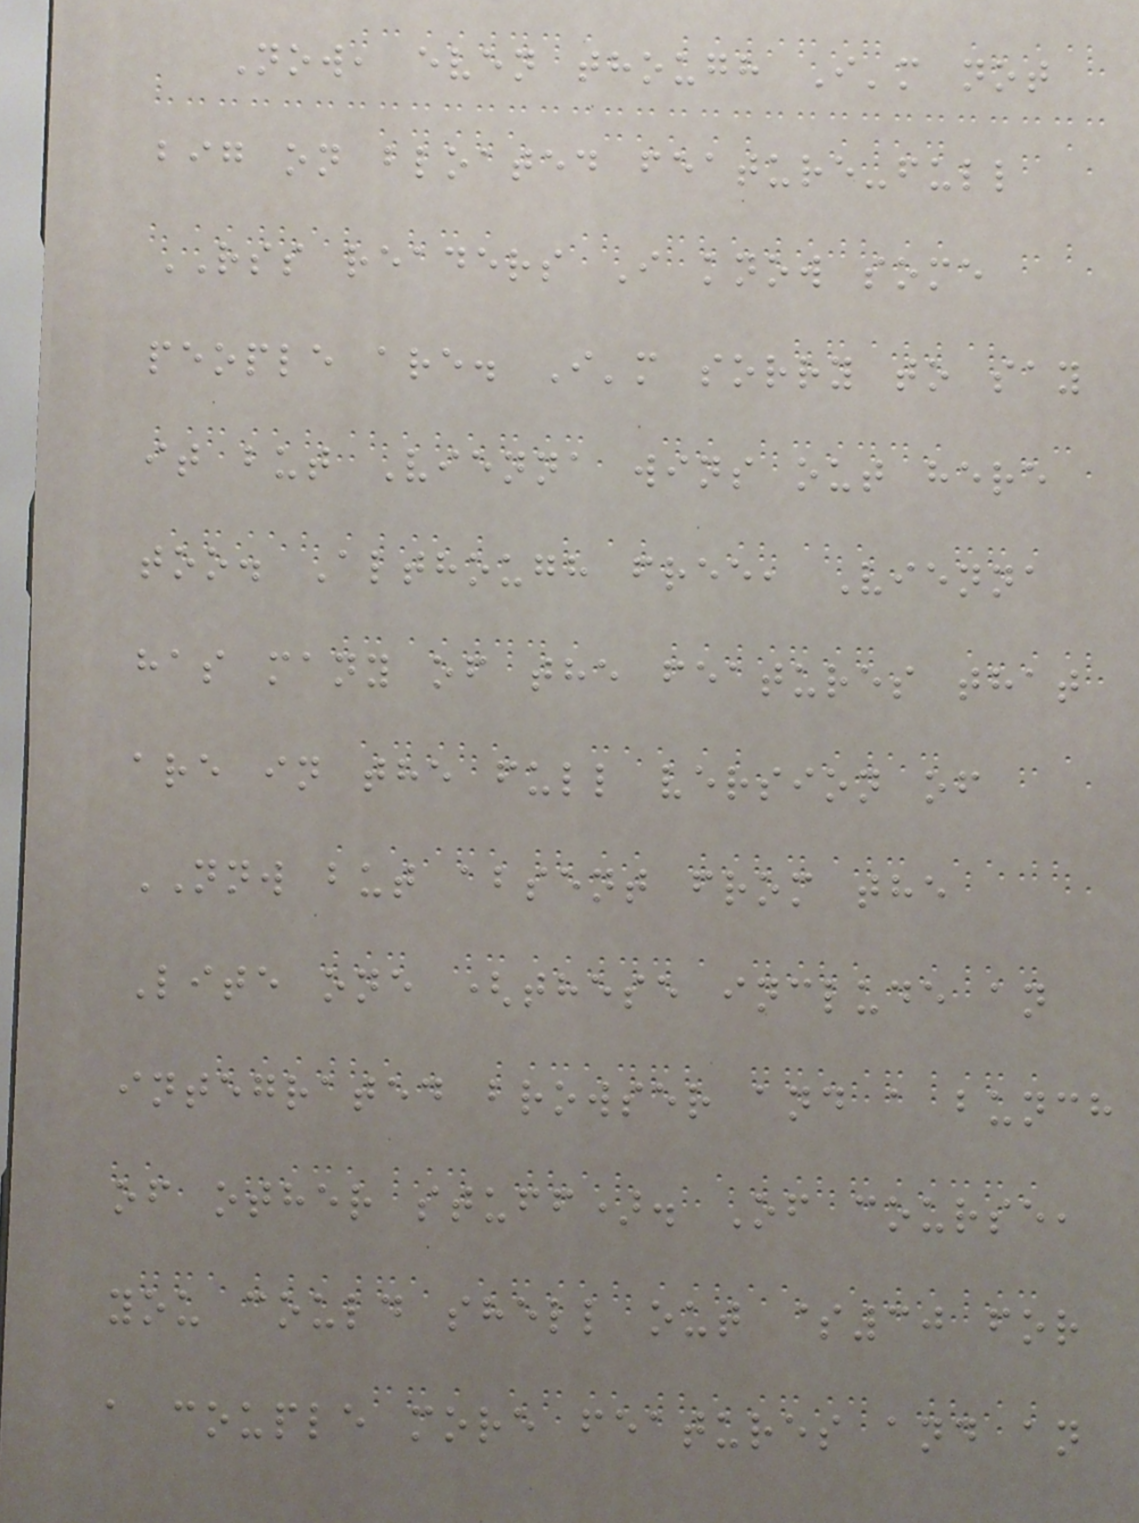Now, even though I'm not
big on bloated feature-full
RSS readers I know some
people are. I'm sorry to say
it but Vienna wins out here
too. Although free, Vienna
has many of the features that
are in the full version of
NNW but absent from the
Lite one (these include an
integrated browser and a bunch
of other stuff). Of course,
you could shell out $30 for
a couple more features and an
